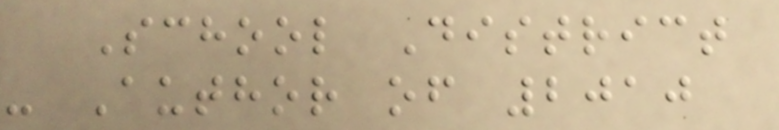School District
- Author of 2010
